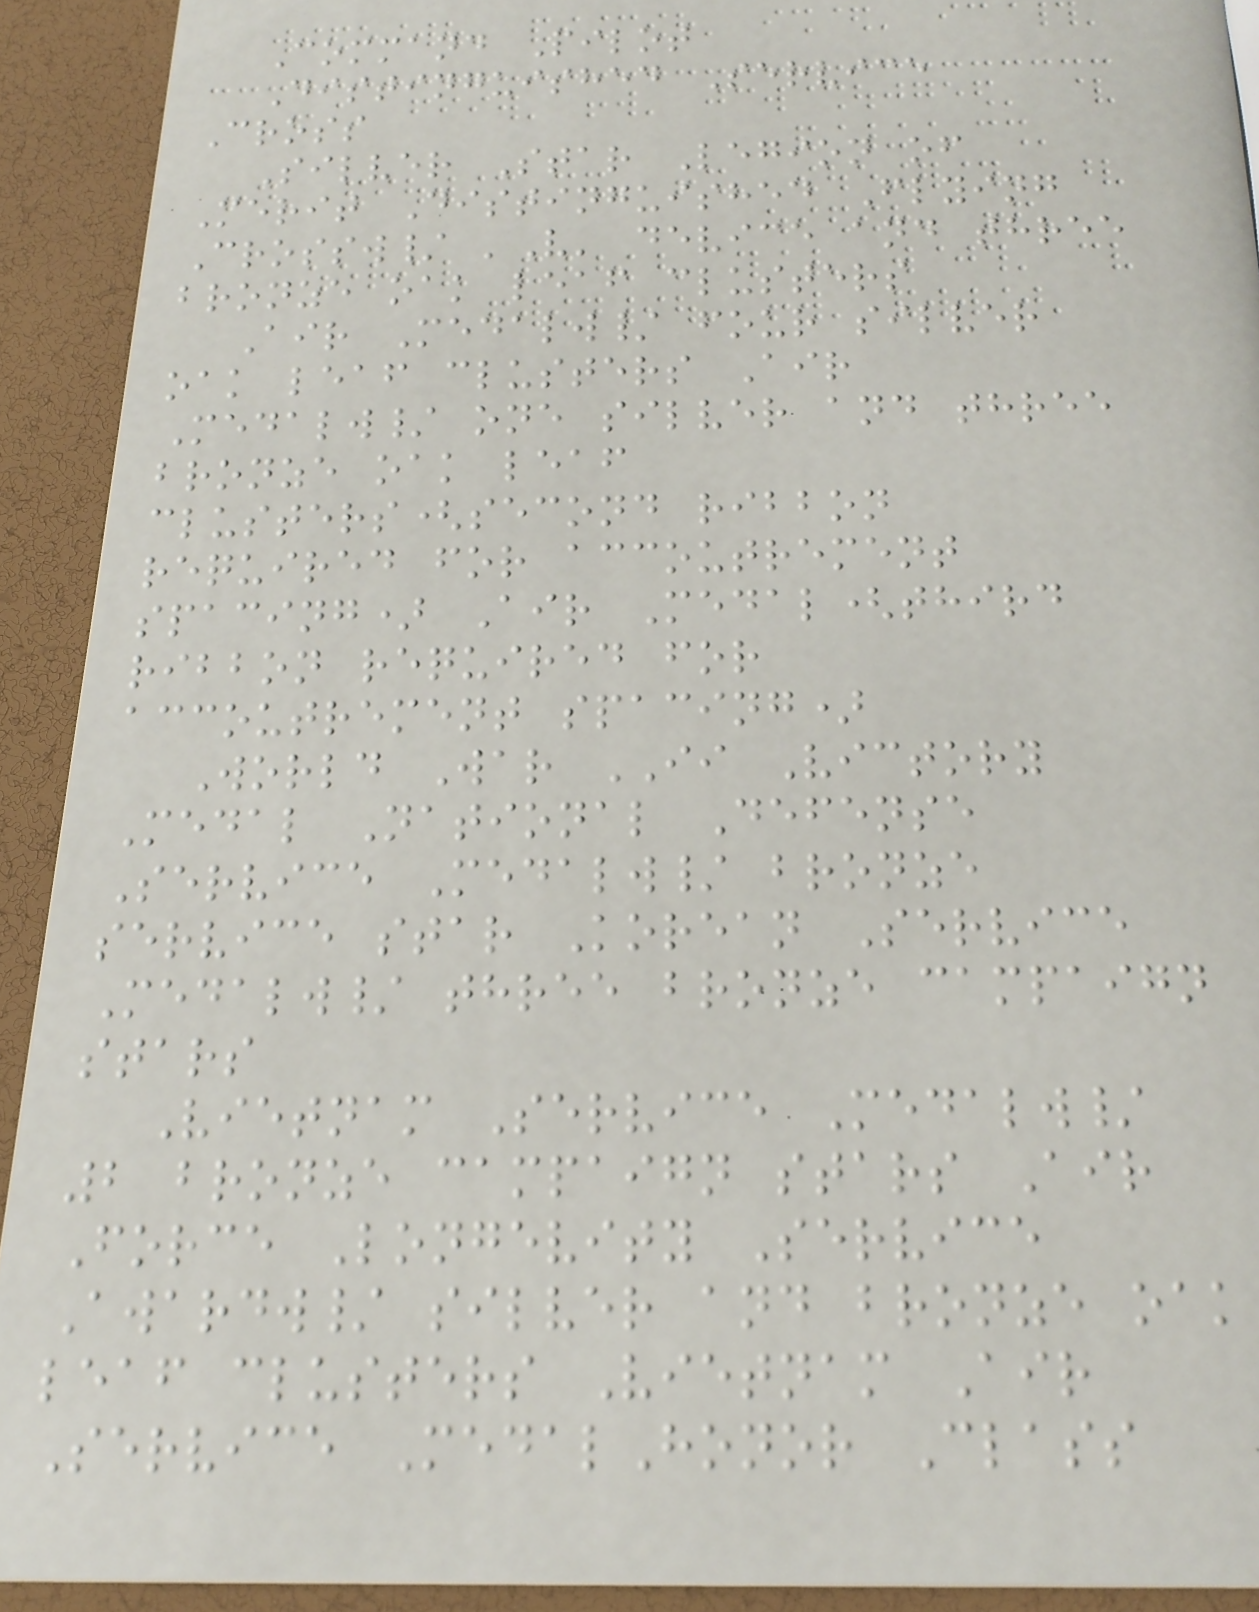Command Pilot
Distinguished Service
Cross
Silver Star Legion of
Merit Distinguished Flying
Crossw/ 'V' device and three
bronze oak leaf clusters
Air Medalw/ four silver
oak leaf clusters Air
Medalw/ one silver and three
bronze oak leaf
clusters(second ribbon
required for accoutrement
spacing) Air Medal(third
ribbon required for
accoutrement spacing)
World War II Victory
Medal National Defense
Service Medalw/ bronze
service star Korean Service
Medalw/ three bronze campaign
stars
Vietnam Service Medalw/
2 bronze campaign stars Air
Force Longevity Service
Awardw/ silver and bronze oak
leaf clusters Vietnam Air
Service MedalHonor Class
